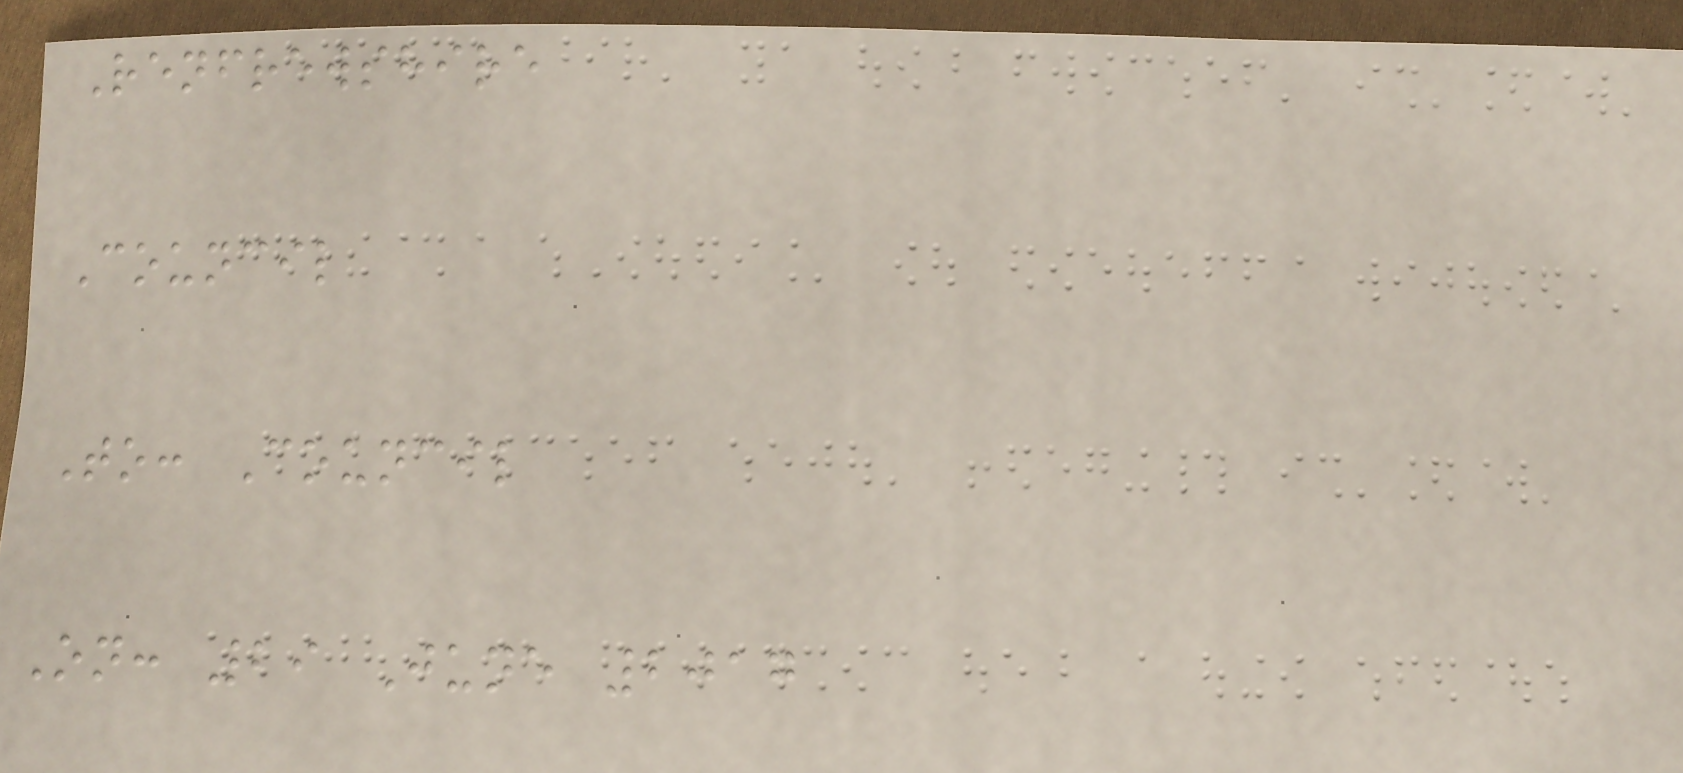Renfrewshire
Council
To: Council
On: 29 June 2017
